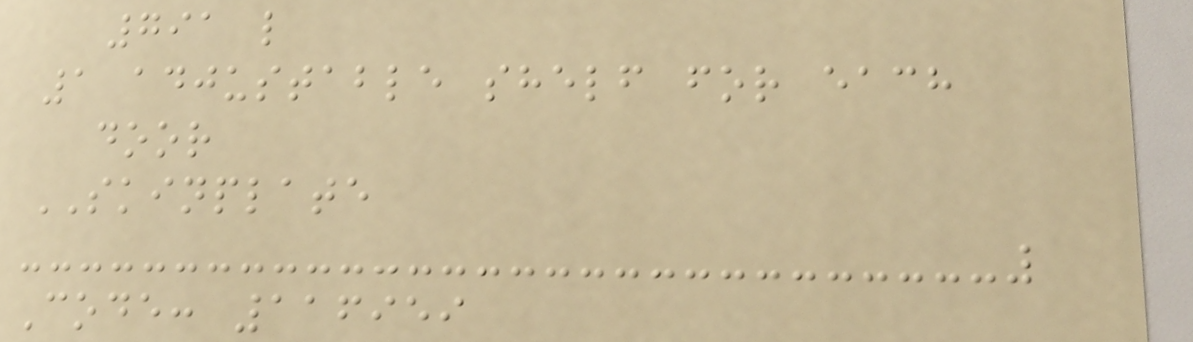791 l
1 adjustable shelf for each
door
SKINPLATE
Code: 116959
